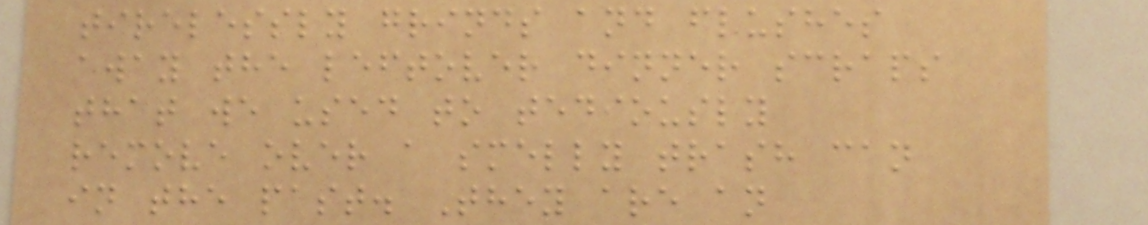tirelessly grinds and flushes
away the leftover dinner scraps
that we used to tediously
remove over a smelly trash can
in the past. They are an
